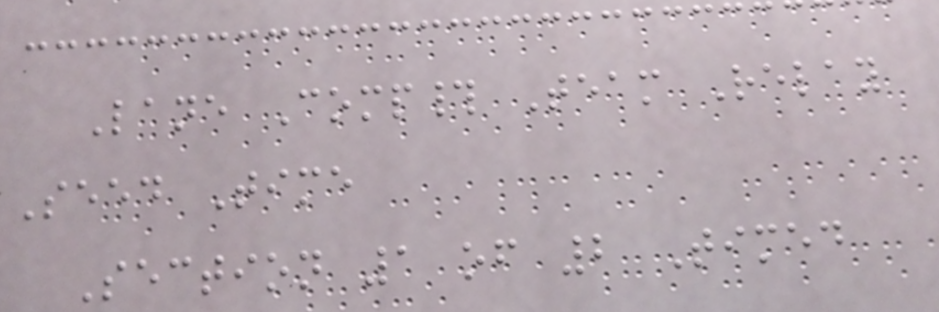Lane Comp# Team Relay
Seed Time
Section 1 of 2 Timed
